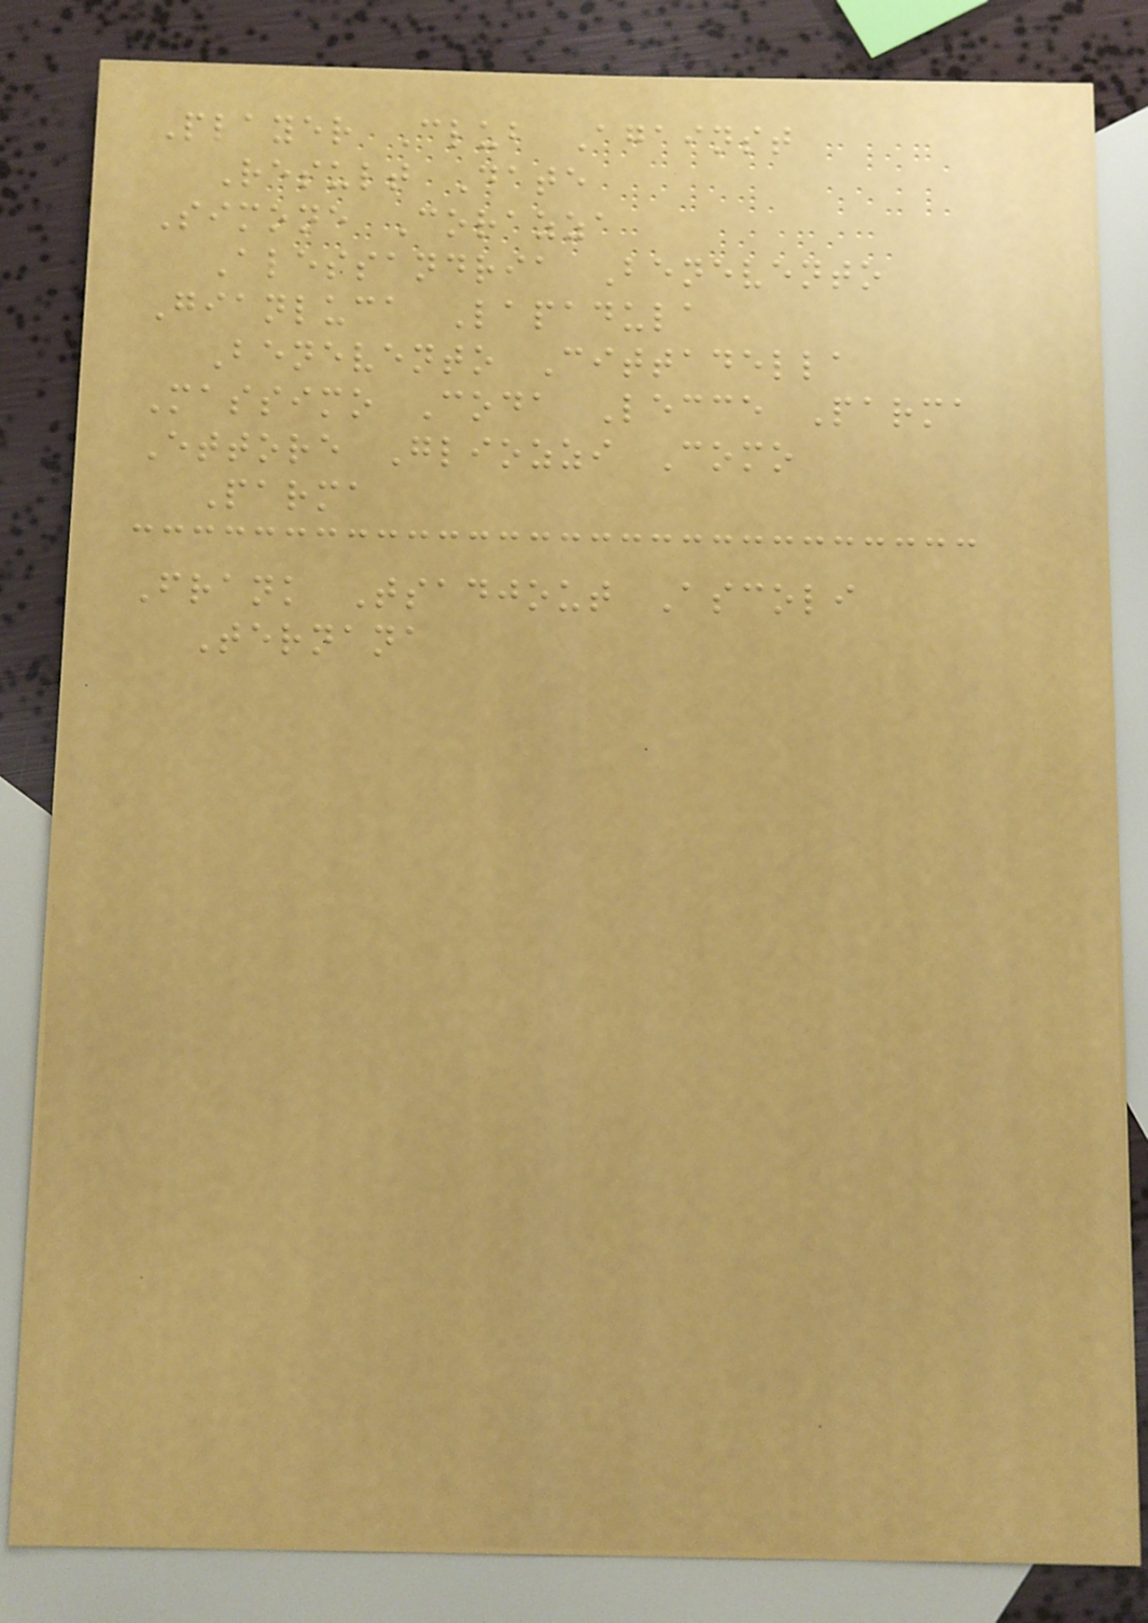Player Club Against
Result Date
Simone Corazza
Alessandria Benevento
Gianluca Lapadula
Benevento Cittadella
Massimo Coda Lecce Parma
Ettore Gliozzi Como
Parma
Frank Tsadjout Ascoli
Ternana
